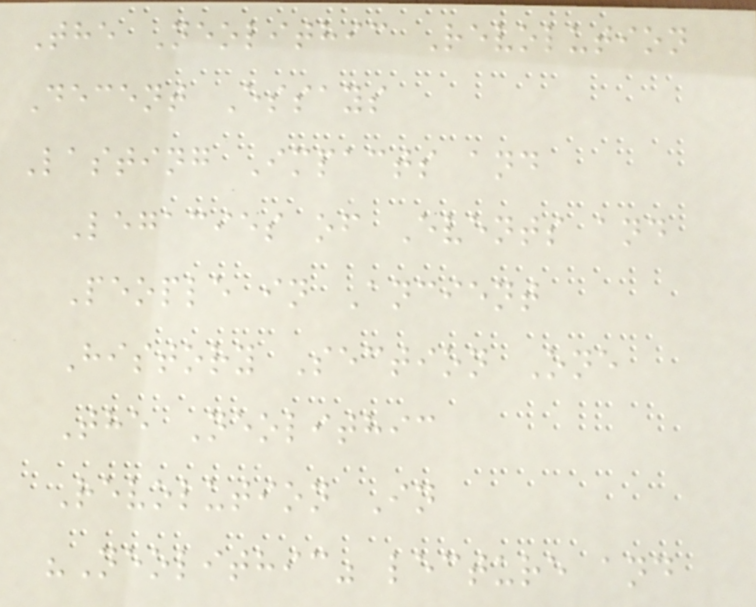The Neolithic Revolution
Decent Essays
Lasting Impacts and
Legacies of Events and
People in Ancient
History Section One
The Neolithic
Revolution In
"Neolithic" lecture and
